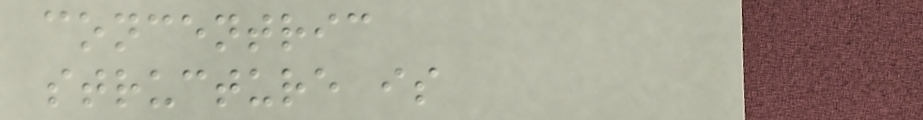concentric
structure is
